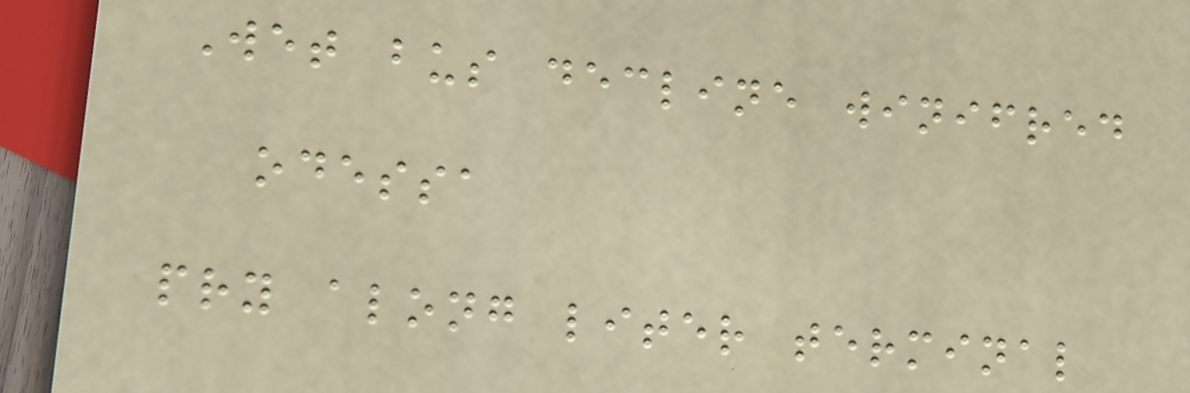Wet bus decline winifred
odessa
pry along liter terminal
